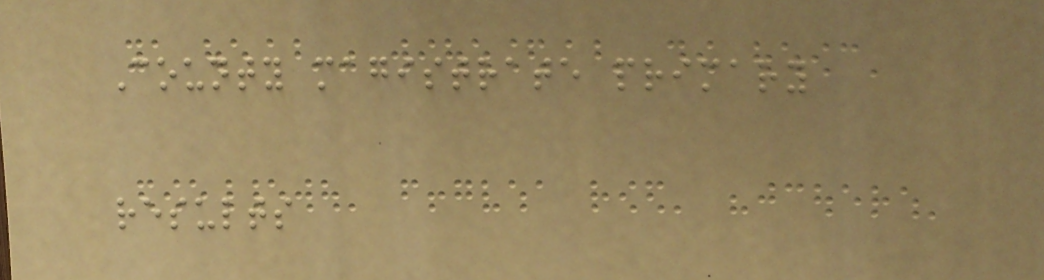County magistrate primary
results
